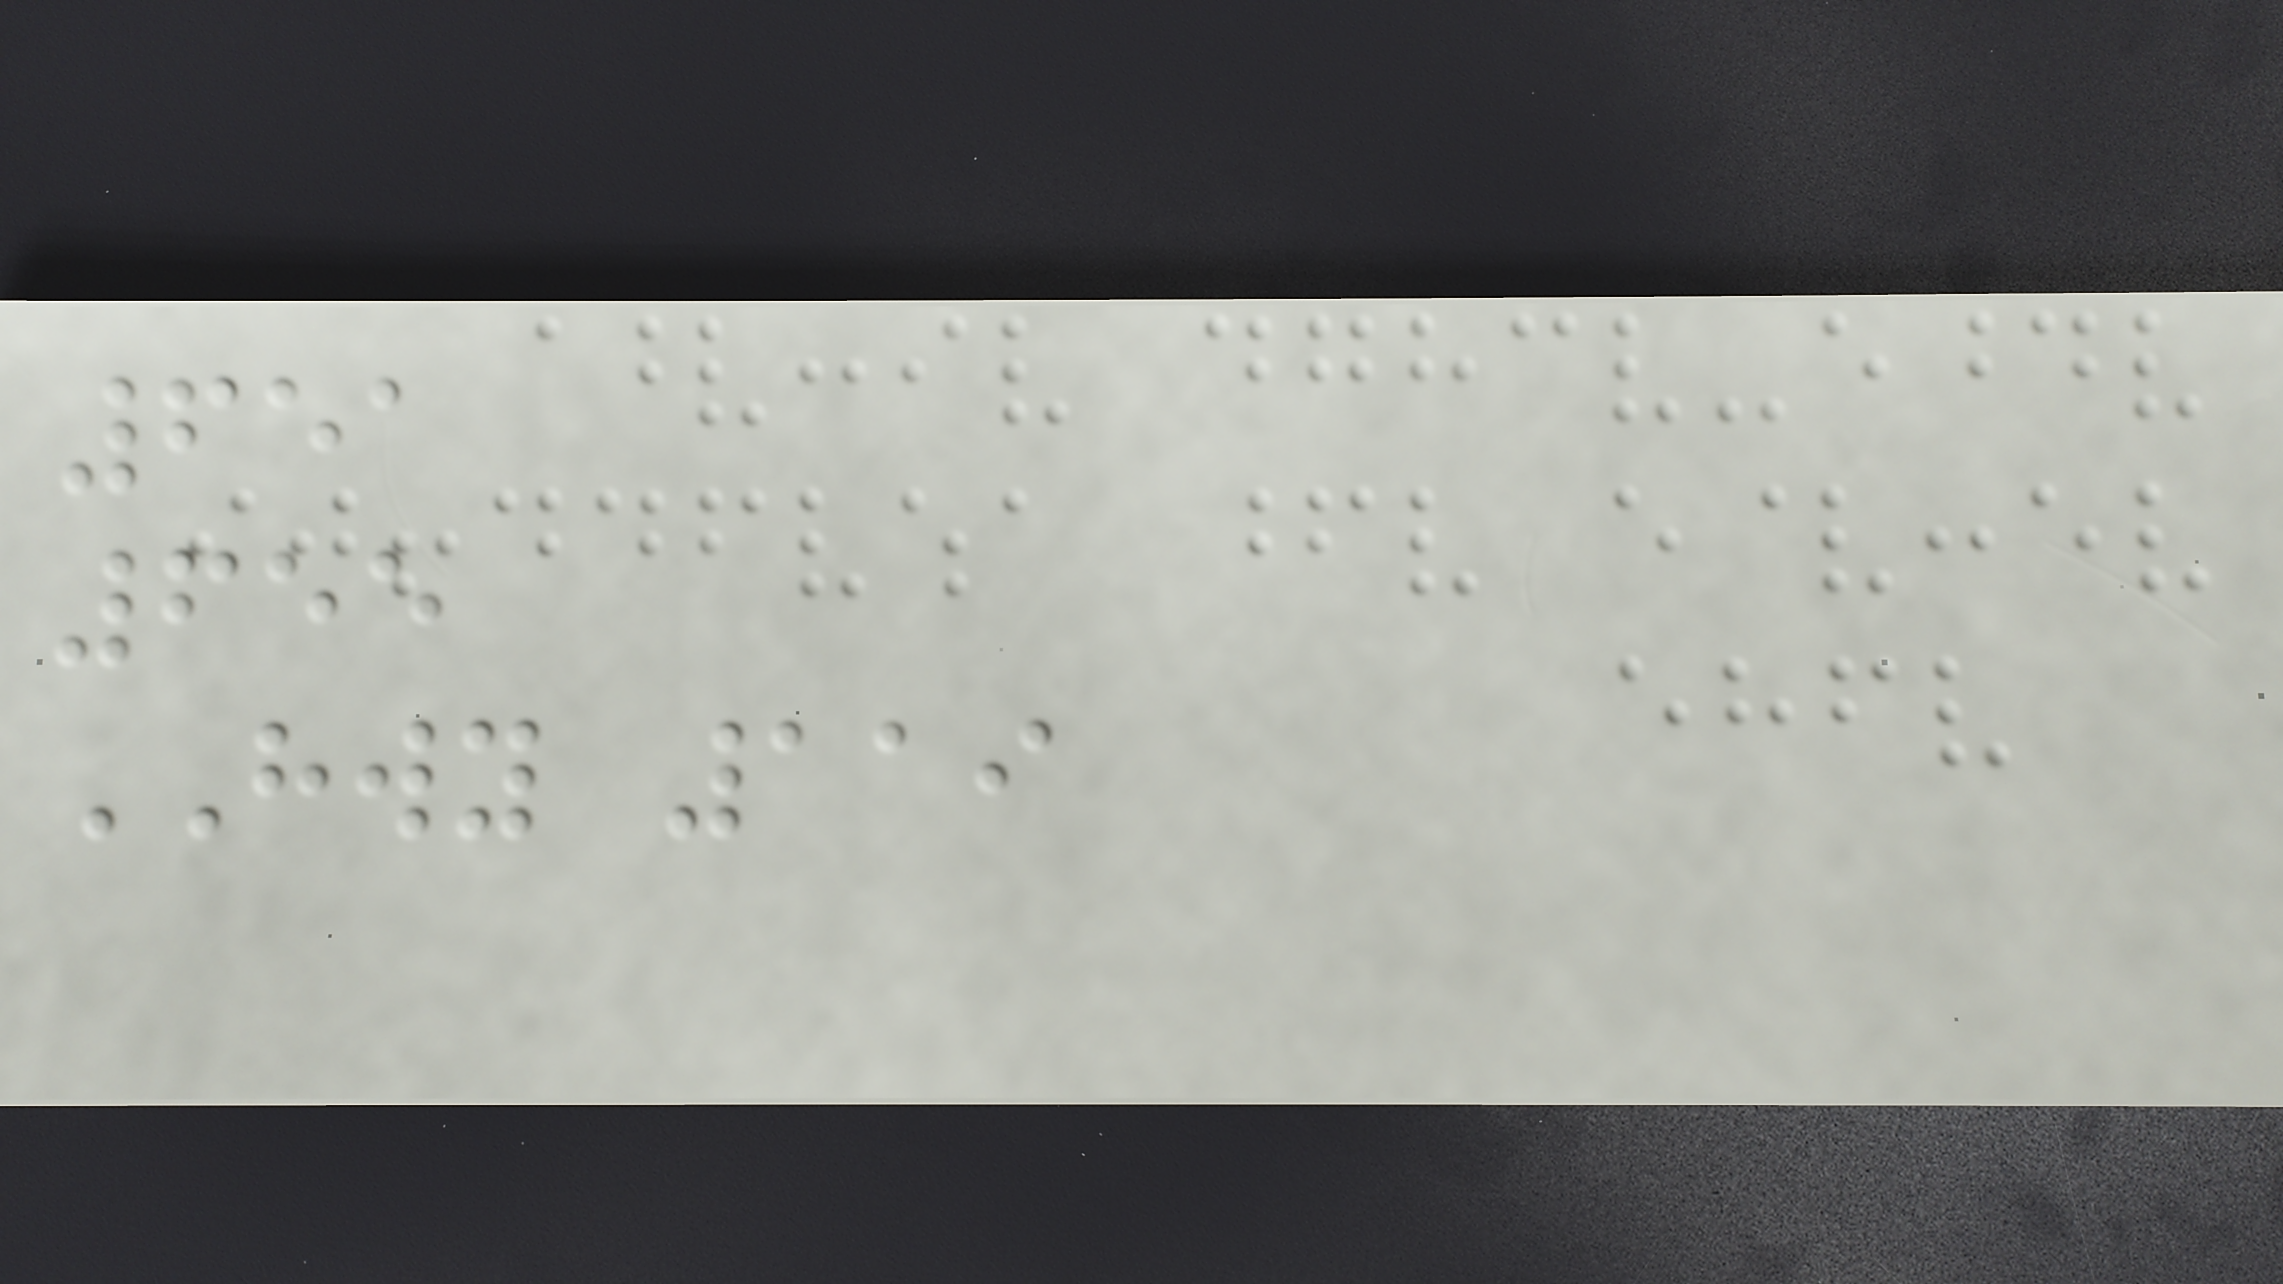651
655
HWY 119
